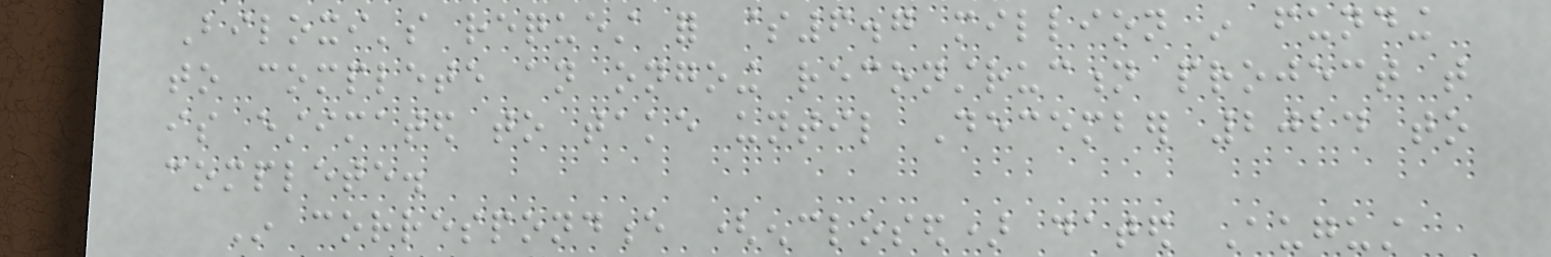Biloxi's request for $6.7 million in funding
to complete an ongoing reconstruction project that
is estimated to take until December 2024 to
complete.
In correspondence (enclosed) dated August
